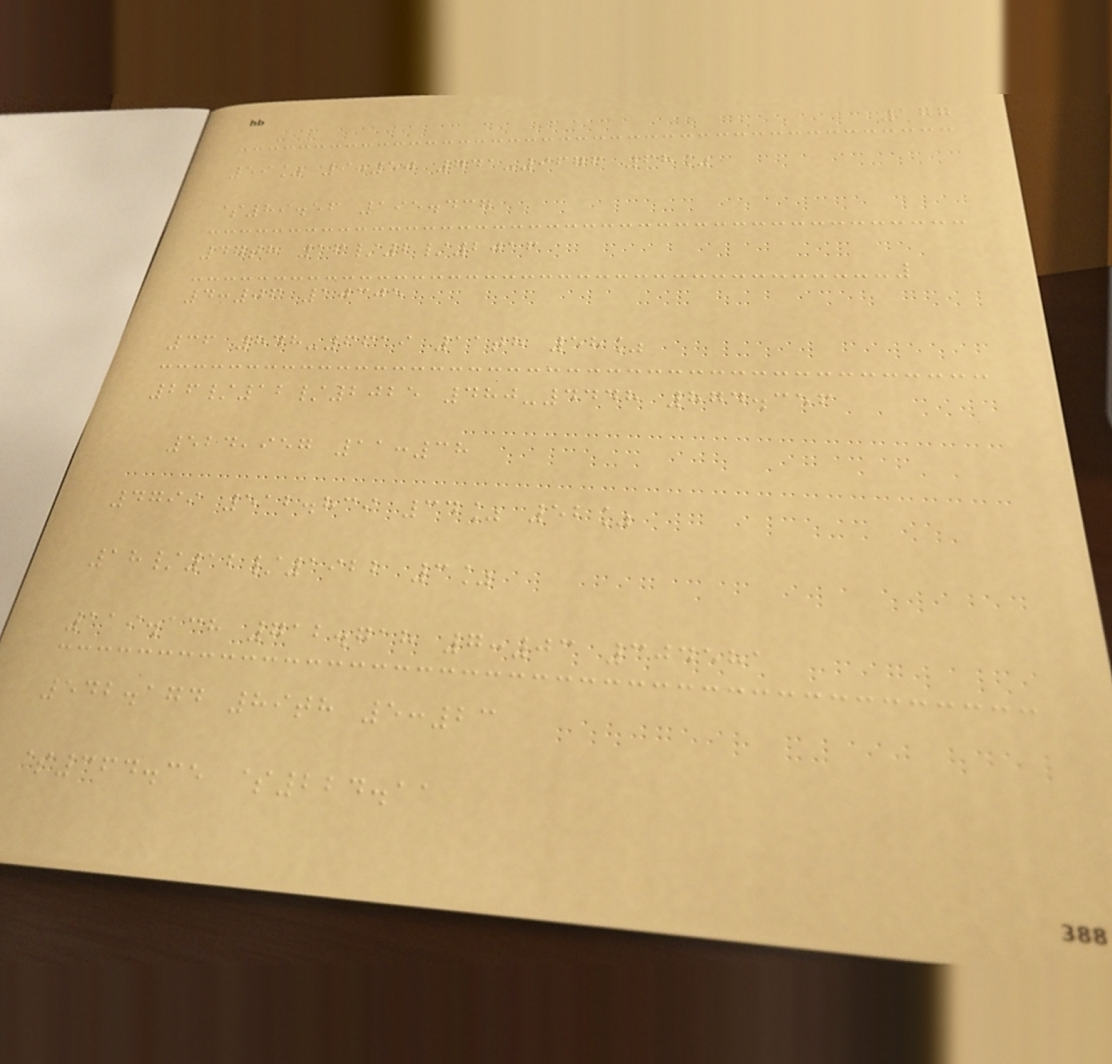177
59% 9:50 741-9676 68%
$89.56 195.437
47th 16/2/2016
4:06 10305
36 848-6619 11th 58%
26/12/2025 480-4448 874.356
524,957 11:38
4799 512.839 34% 52%
18/12/1922 3%
119.138 712.718 7:03 304581
542.174 89th 5:23
$364.35 $224.11
